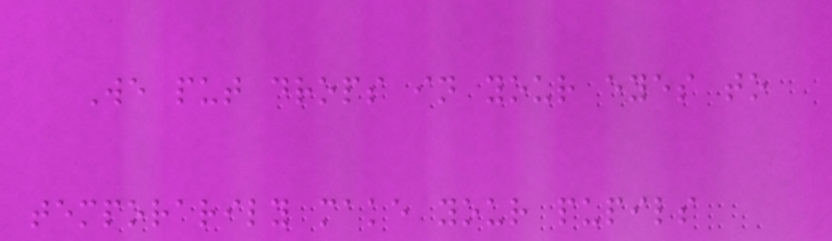We put drops in your eyes to
temporarily make your pupils
